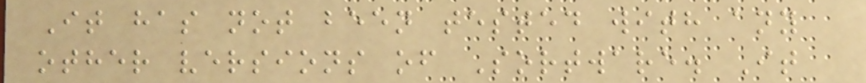It has not been tested with any
other versions of Sortware. It
